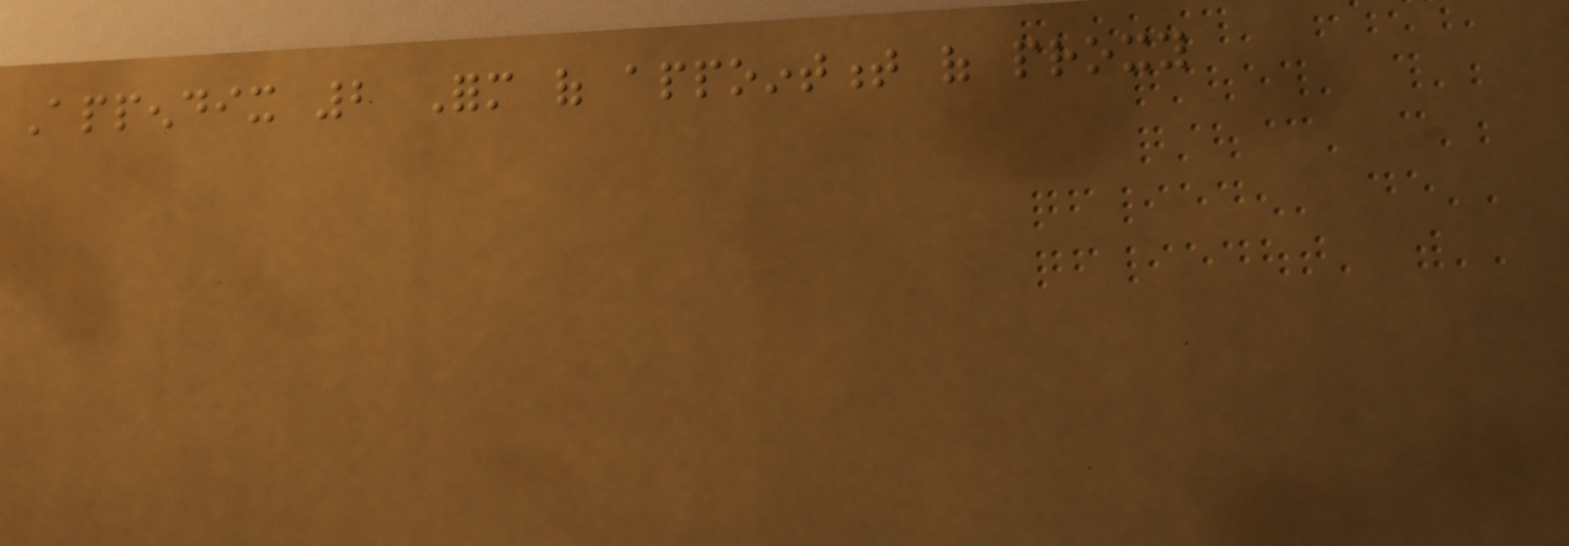Appendix 2 Form of appointment of proxy
